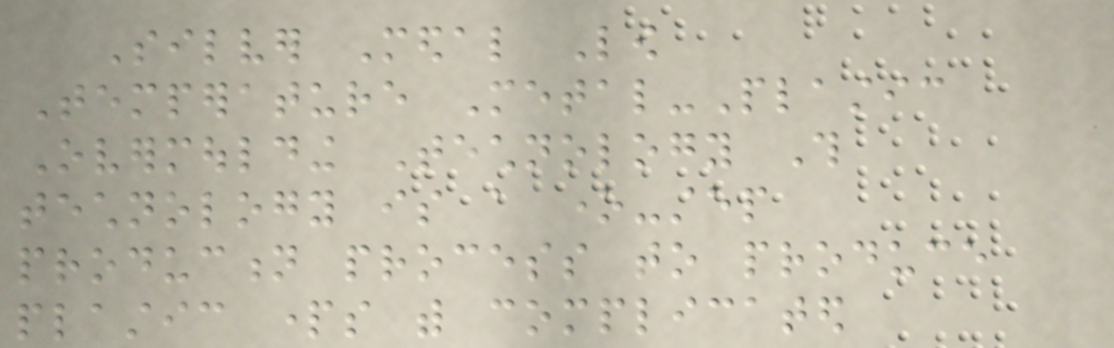Silver Medal Low
Temperature Metal-Plastic
Overmoulding Technology This
technology is a one-step
production process to produce
plastic parts with complicated
